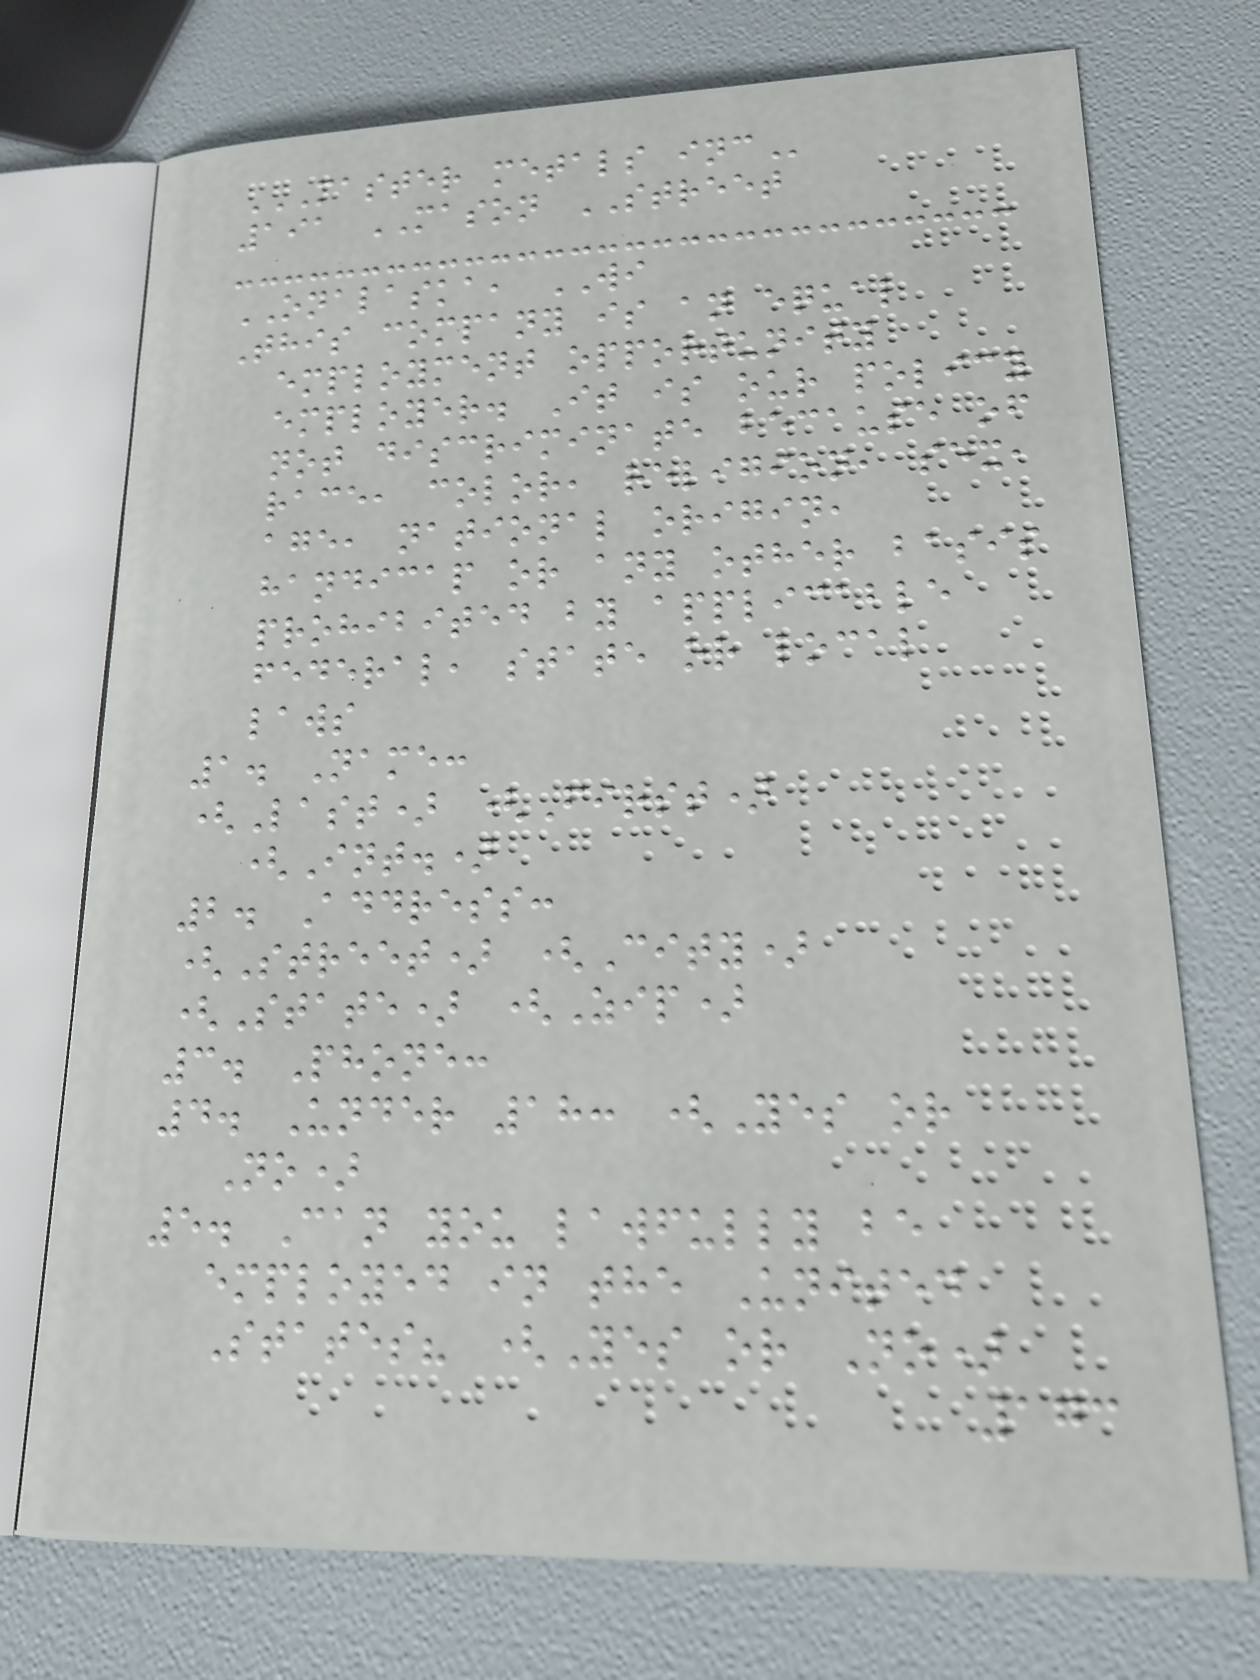MASTER METALS INC
191 MASON STREET
ONALASKA, WI
This company is an equal
employment opportunity
employer. It is our policy
not discriminate because of
race, color, religion, sex,
age, national origin,
handicap or any other basis
prohibited by applicable
federal, state or local
laws
1. Name:
(Last) (First)
(Int.)
2. Address:
(Street) (City)
(State) (Zip)
3. Phone:
4. Under 18: (Yes or
No)
5. Can you lawfully be
employed in the United
States? (Yes or No)
173
